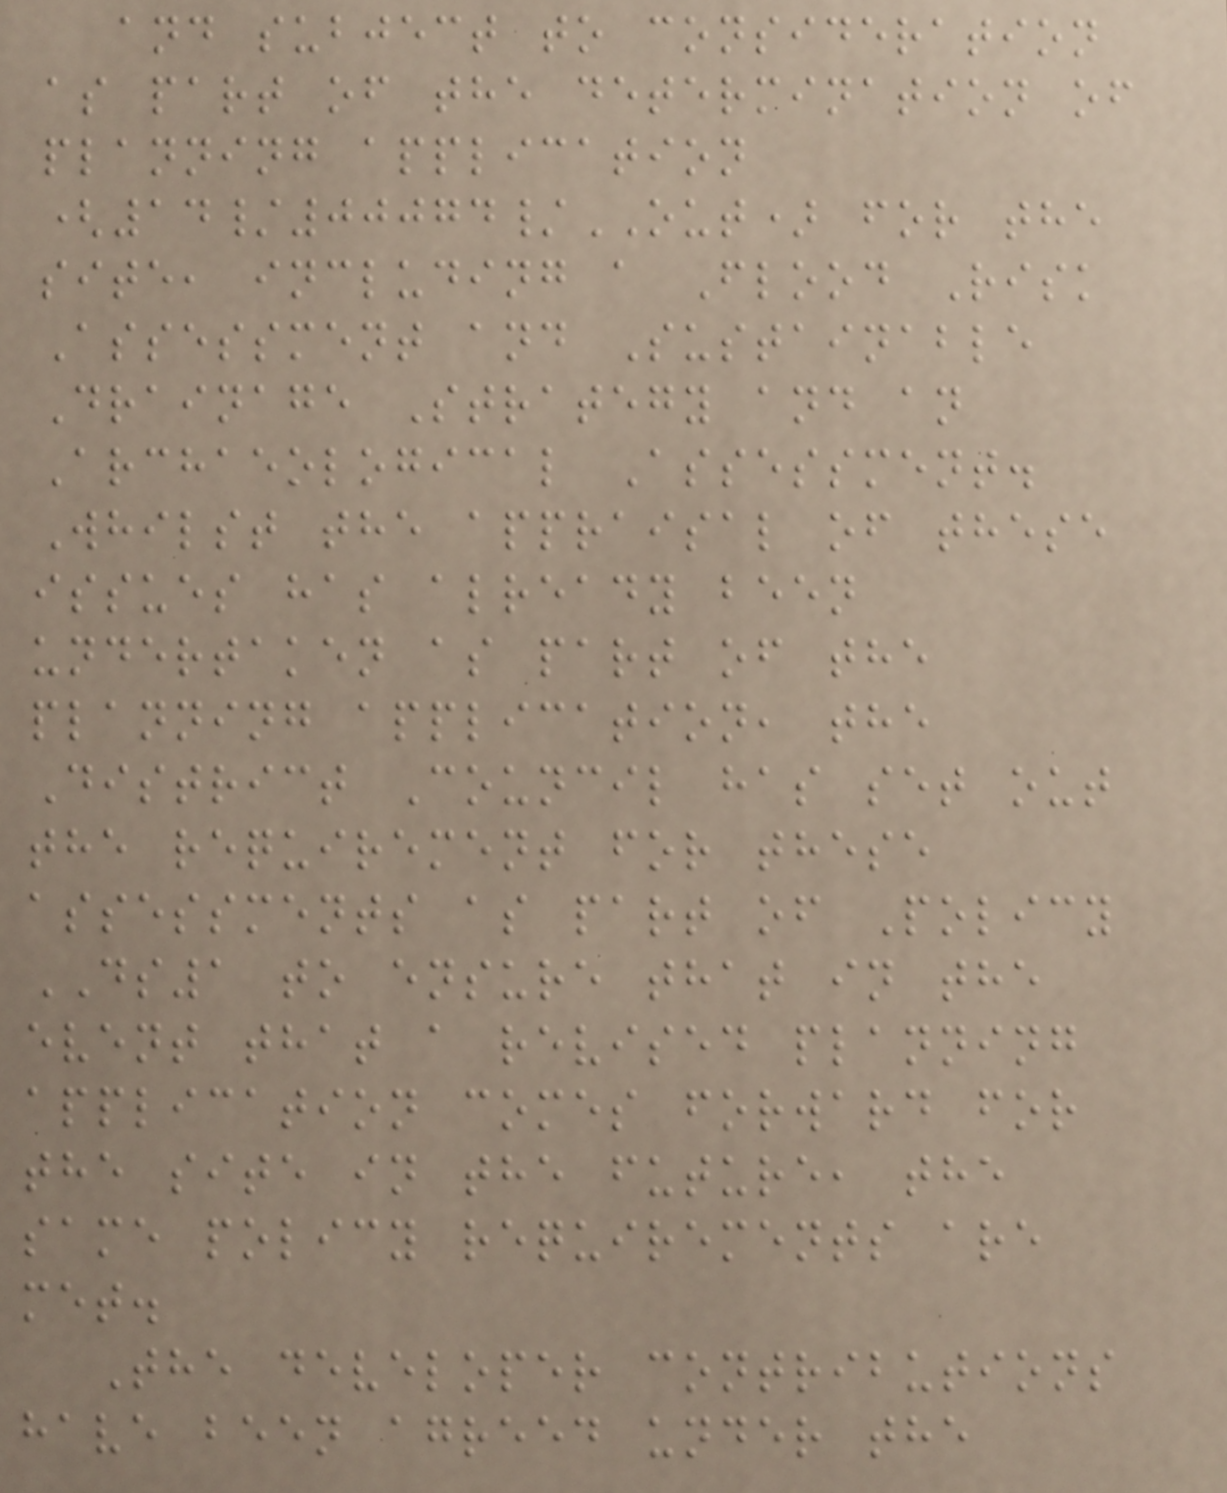and subject to consideration
as part of the determination of
planning application
(14/00074/OUT) for the
site, including a Flood Risk
Assessment and Sustainable
Drainage Strategy and an
Archaeological Assessment.
Whilst the appraisal of these
issues has already been
undertaken as part of the
planning application, the
District Council has set out
the requirement for these
assessments as part of Policy
DS1 to ensure that in the
event that a revised planning
application comes forward for
the site in the future, the
same policy requirements are
met.
The developer contributions
have been agreed under the
